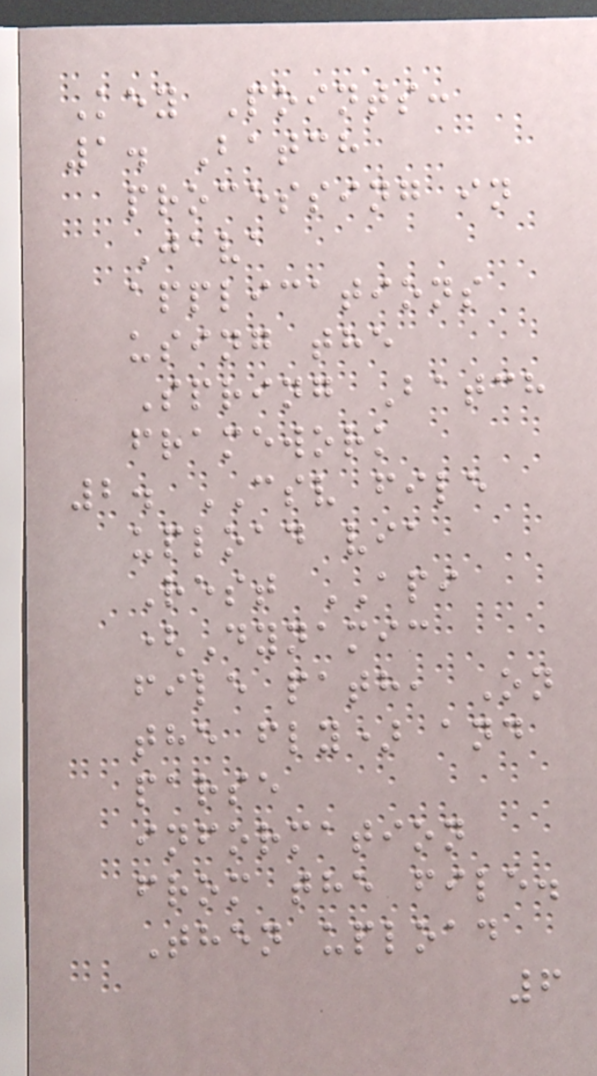Key Points:
1. Batch
processing in
Java
applications
using the
Spring Batch
framework
2. CSV file
upload via
Rest API
(Dynamic
file path, On
the fly) and
parse
information
from the file.
Then upload
6
